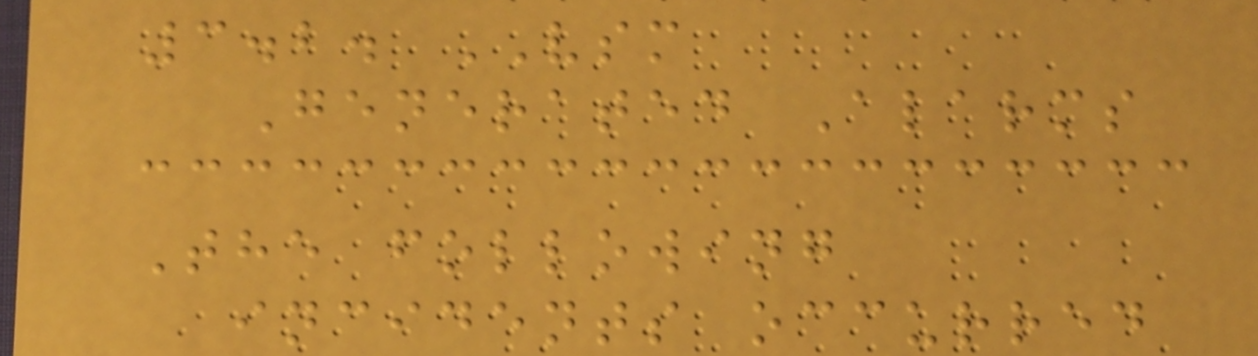3.2. VSM
Generated Alarms
The following
incidents occurred
